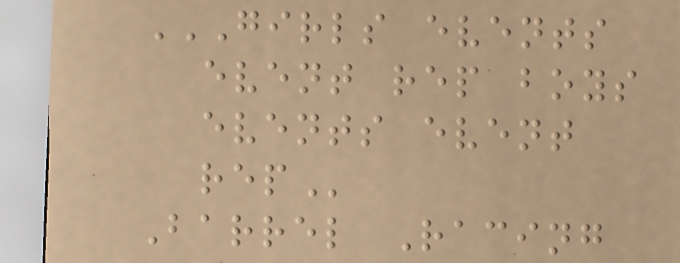GIRLS EVENTS
EVENT REP BOYS
EVENTS EVENT
REP
Barrel Racing
